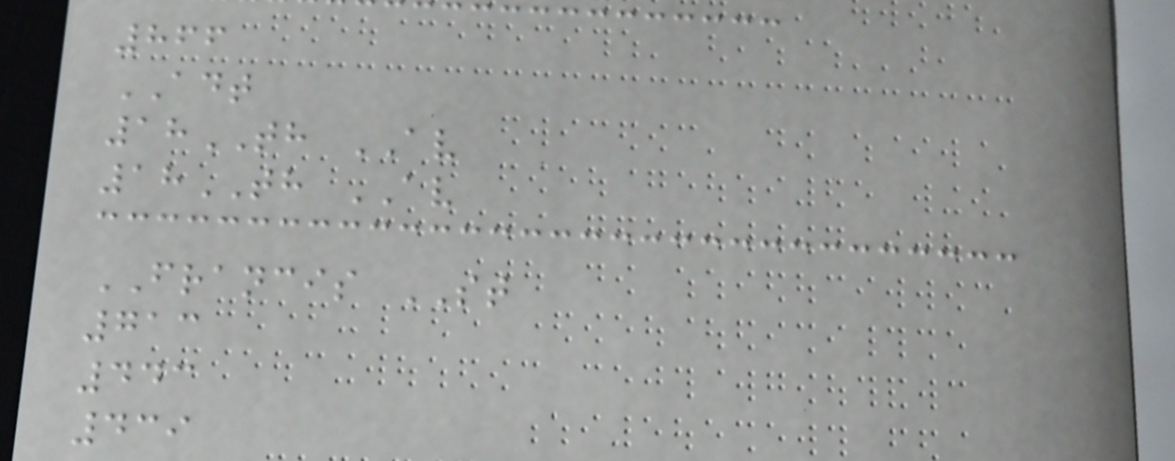866
ADT
18TH AV
18TH AV
FRANCIS ST
713
443
439
